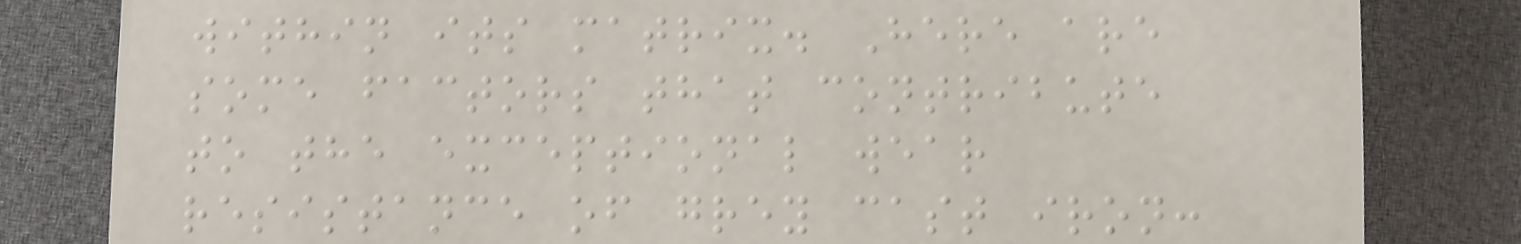within its matrix. Here are
some factors that contribute
to the exceptional wear
resistance of grey cast iron:
